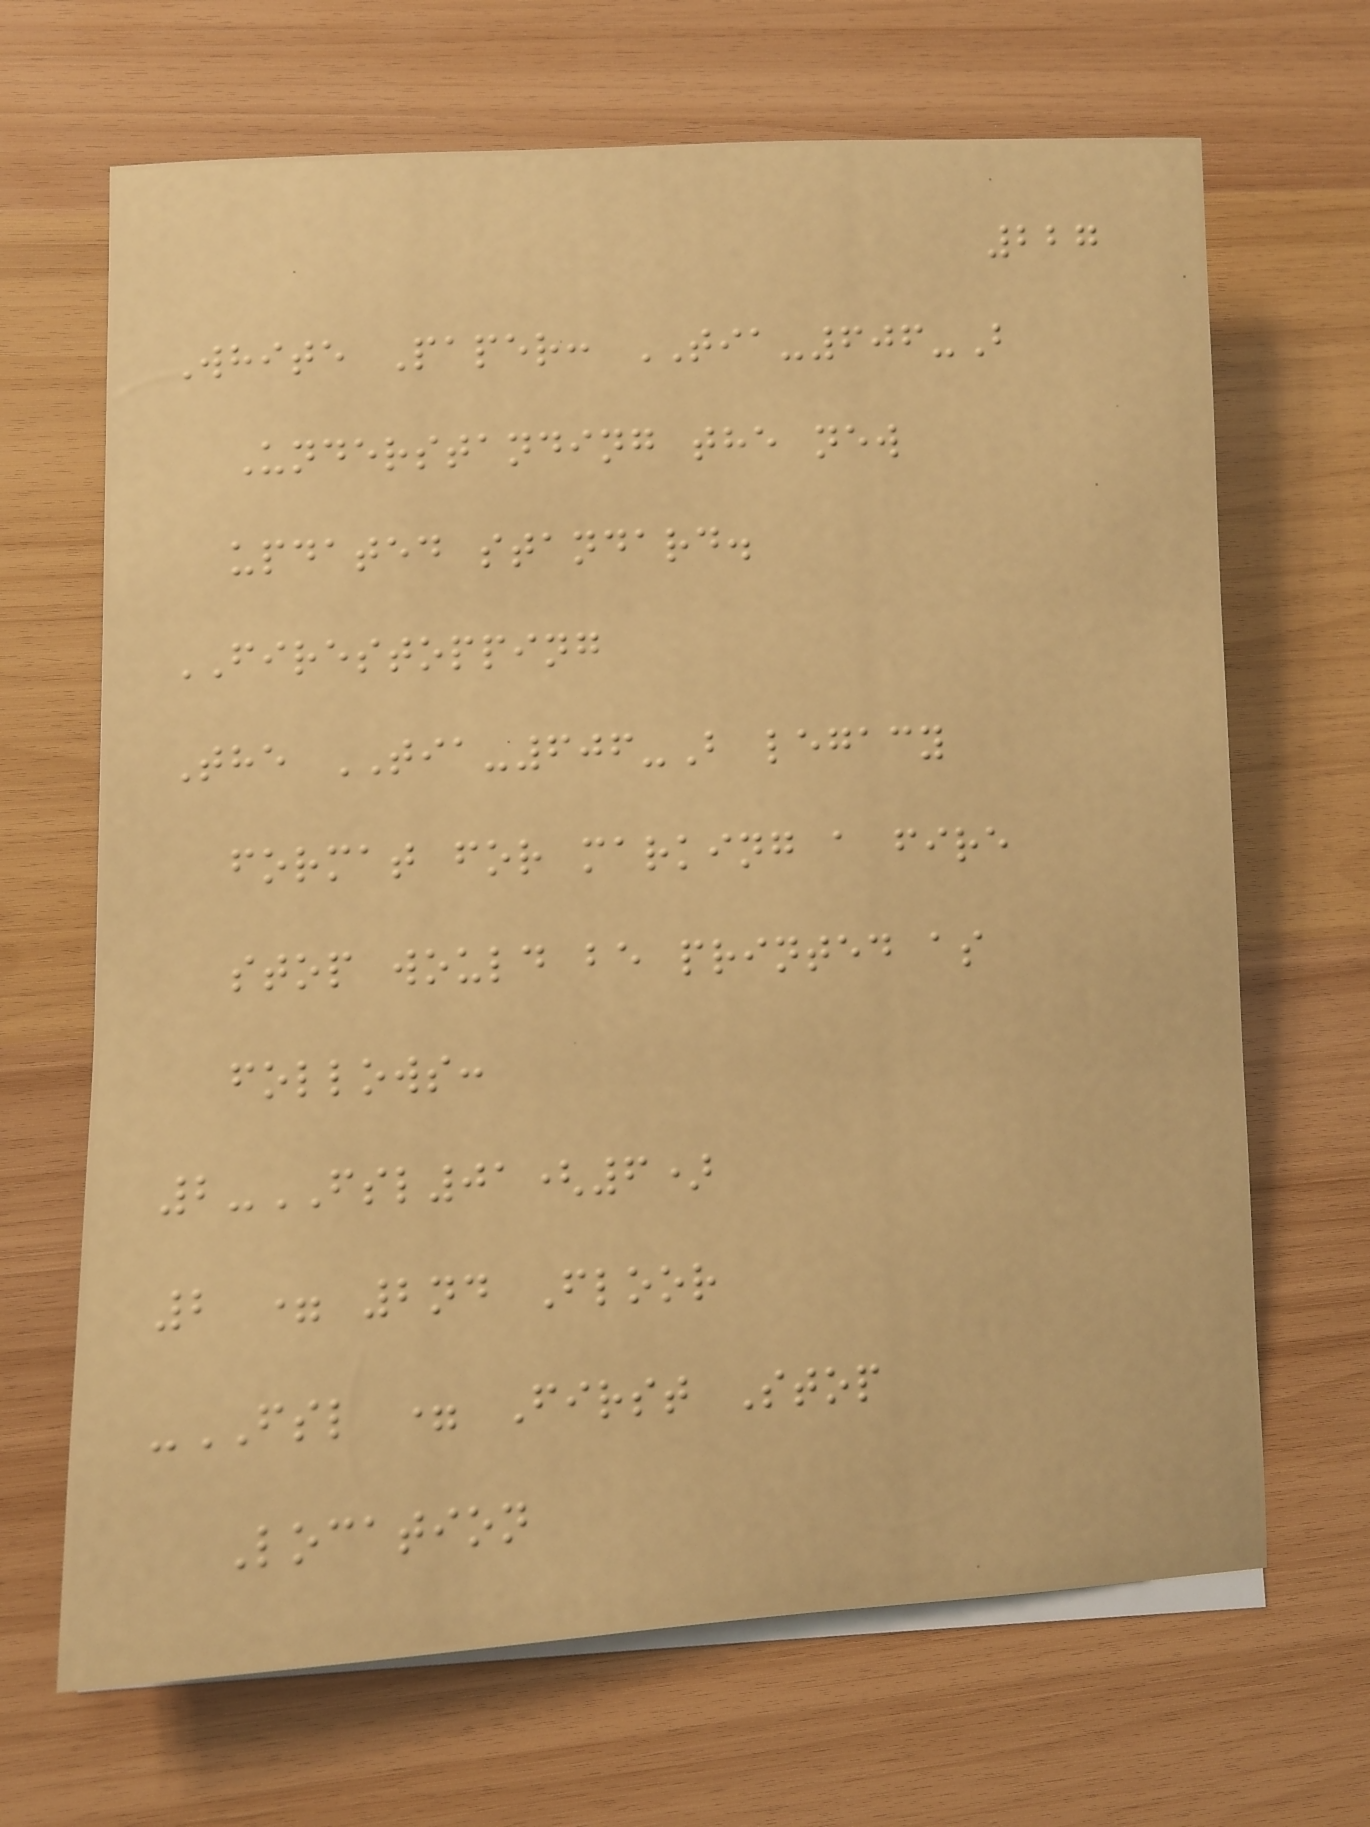227
White Paper: TIA-606-B
Understanding the new
updated standard.
FIRESTOPPING
The TIA-606-B legacy
format for marking a fire
stop would be printed as
follows:
2-FSL01(6)
2 = 2nd Floor
-FSL = First Stop
Location
